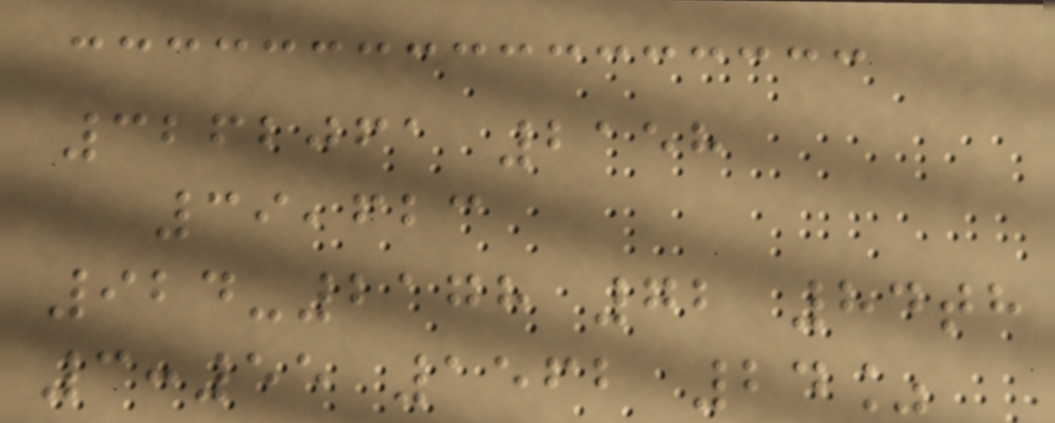3262061 2158
39,623
924-2178 72 84th
3:55 1562 24%
